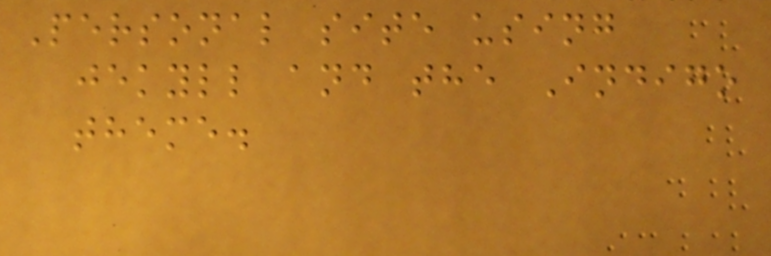Personal site using
jekyll and the Indigo
theme.
